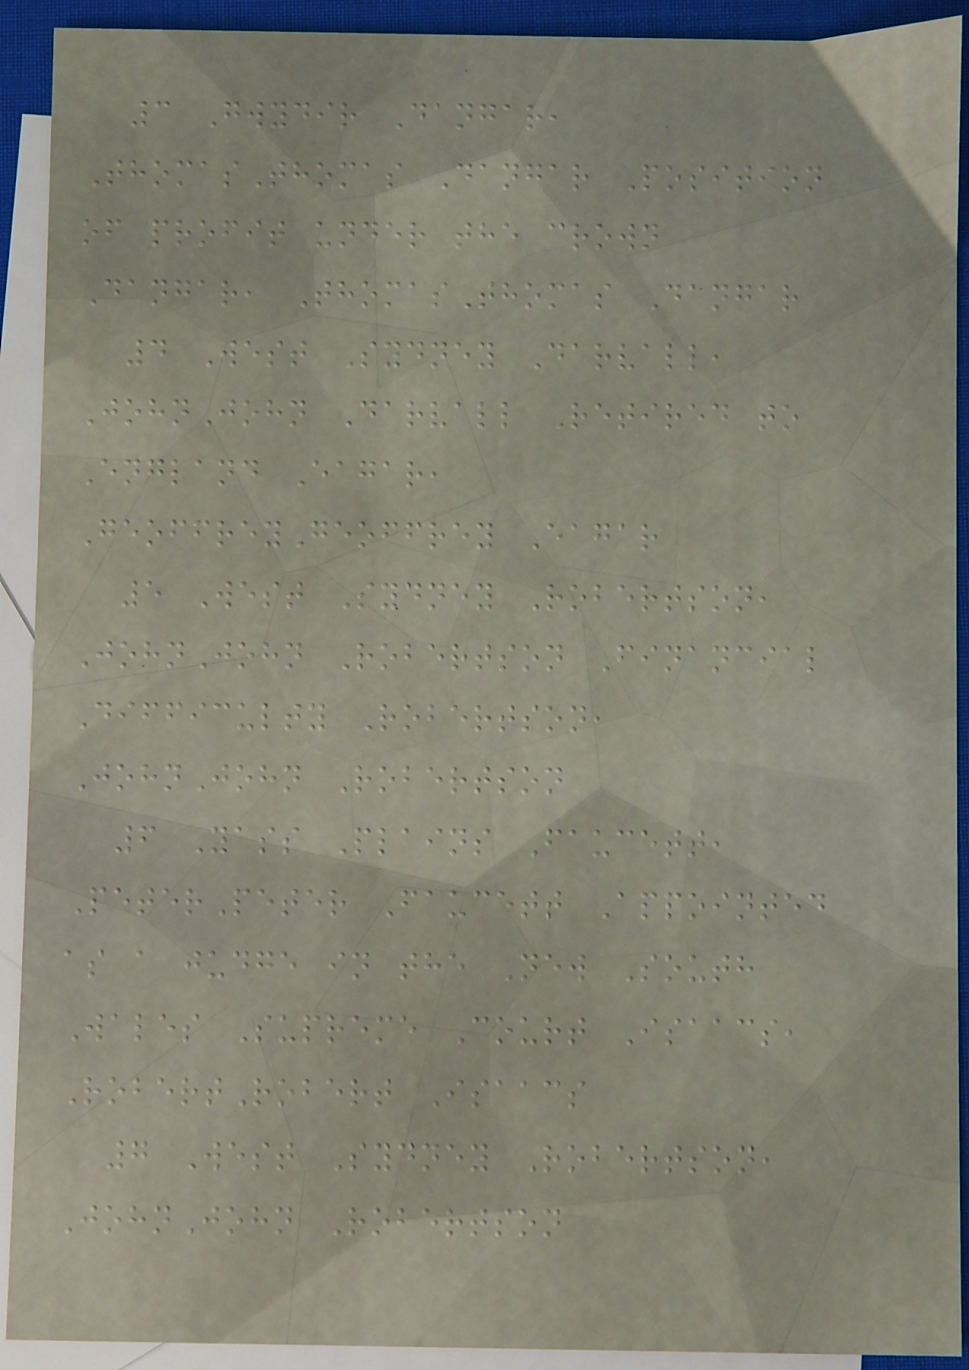3 Gwydir Dangar,
ThomasThomas Dangar Position
of profit under the crown
Dangar, ThomasThomas Dangar
4 West Sydney Darvall,
JohnJohn Darvall Retired to
England Eagar,
GeoffreyGeoffrey Eagar
5 West Sydney Robertson,
JohnJohn Robertson Financial
Difficulty Robertson,
JohnJohn Robertson
6 Yass Plains Faucett,
PeterPeter Faucett Appointed
as a judge in the New South
Wales Supreme Court Isaacs,
RobertRobert Isaacs
7 West Sydney Robertson,
JohnJohn Robertson
